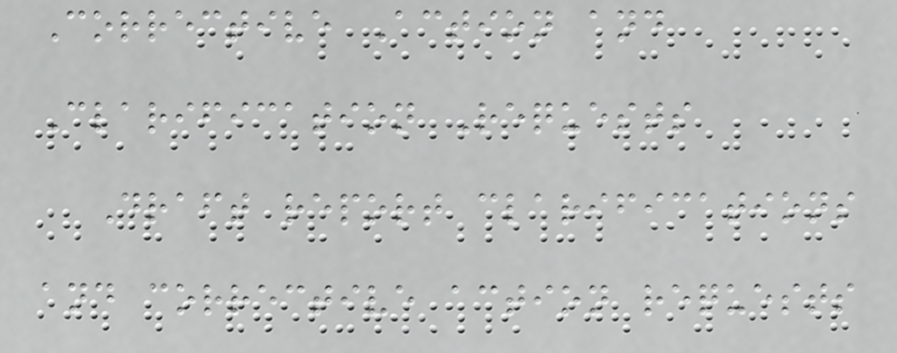Corrective Action and
Clarification Requests
Draft report clarifications
and corrective action requests
